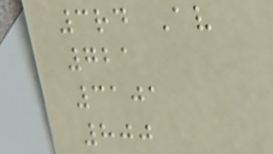3rd Av
721
3101
800
